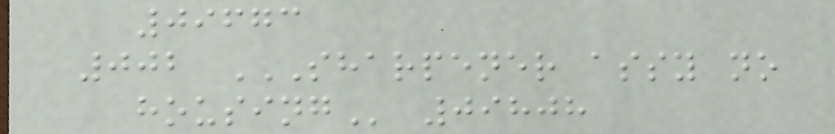09673
002 SHARPENER ASSY NO
HOUSING 09808
